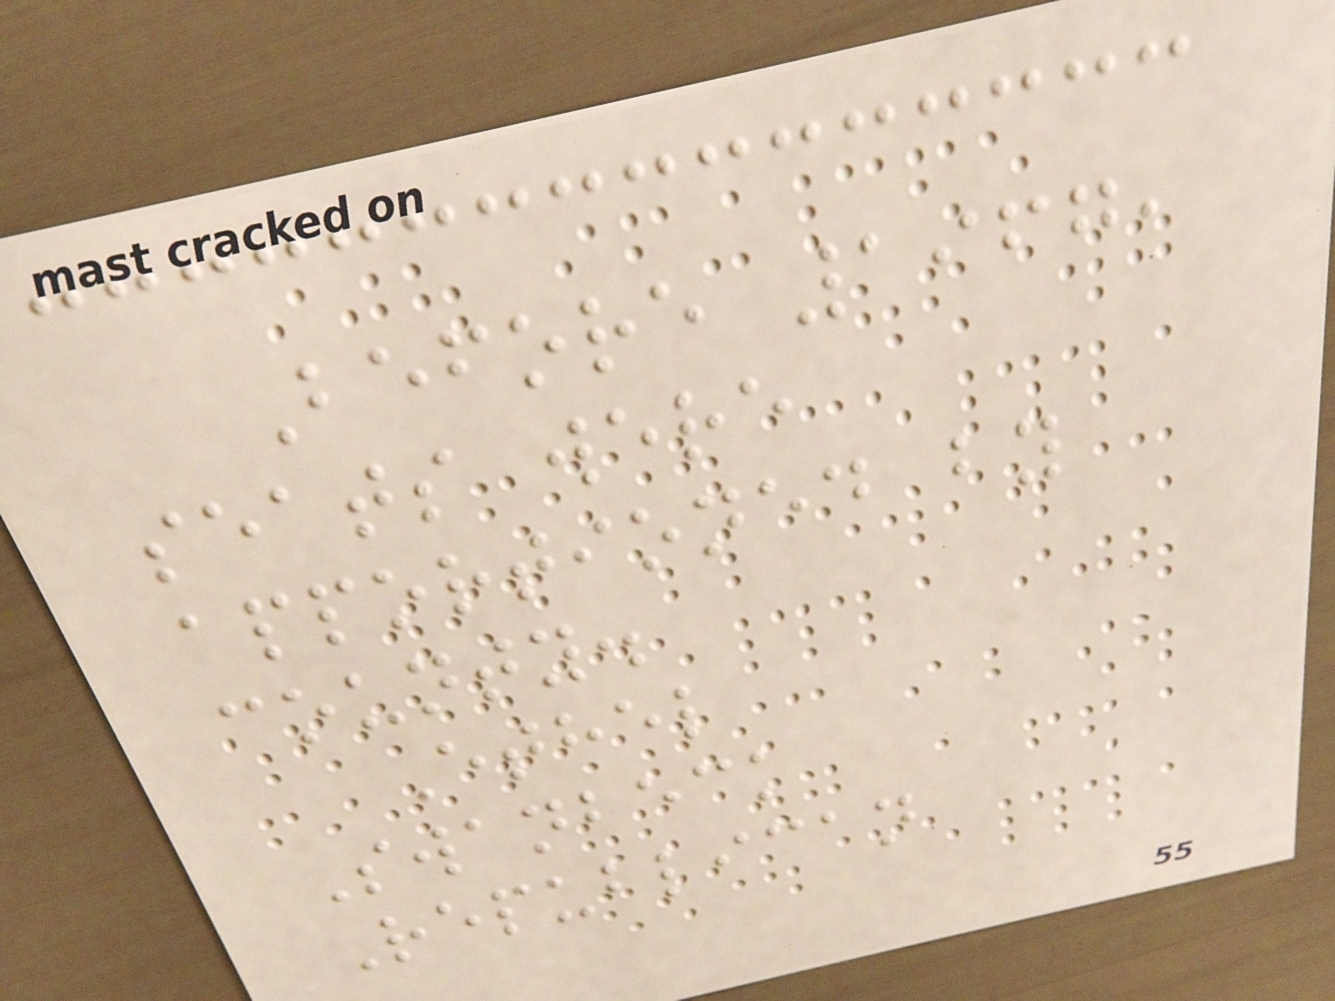Before 1967,
seats were
apportioned by
county.
Ethel
Swanbeck
Republican
